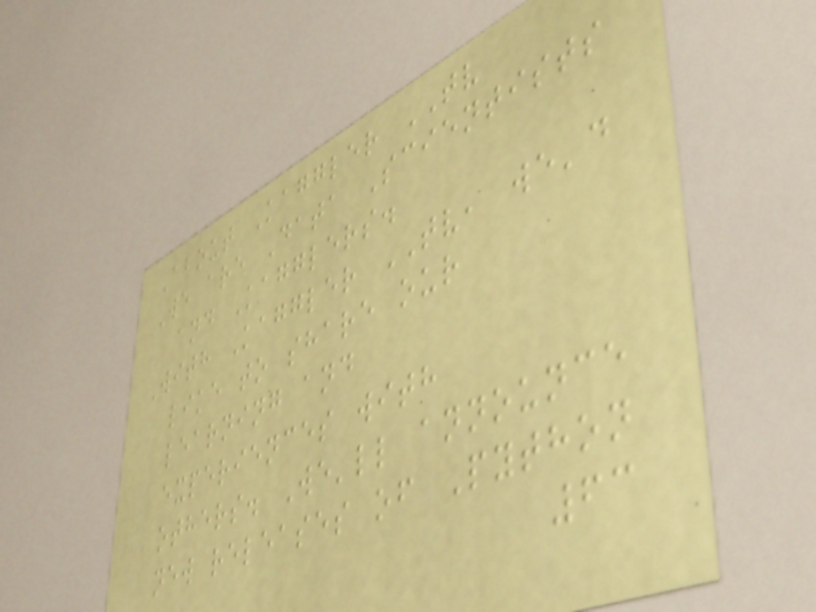About Kaggler TV
We are Data Scientists
and Kagglers.
With Kaggler TV, we'd
like to share our
learning and
experiences with
others. We'll announce
new releases of Python
63
